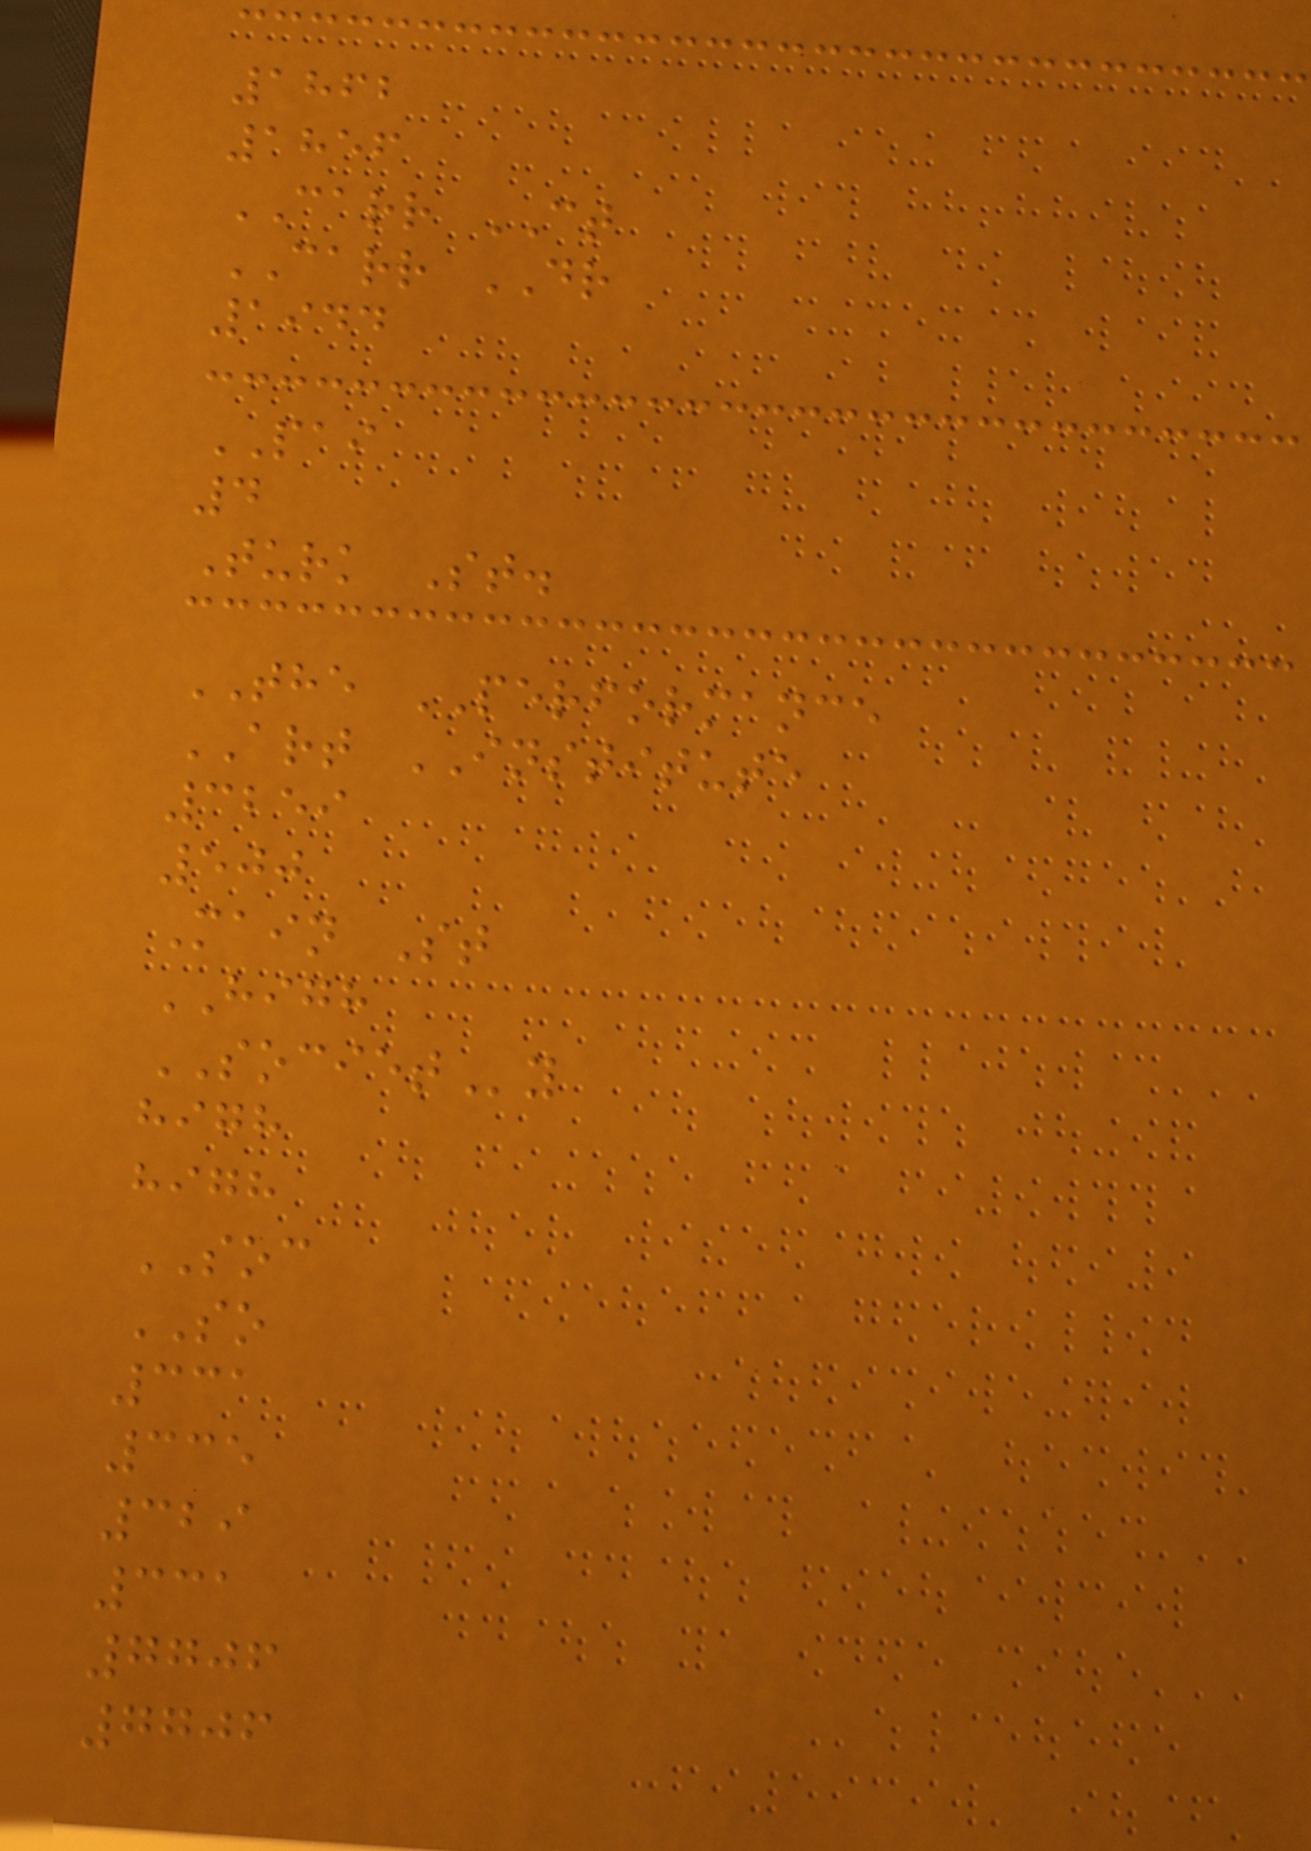1862
1856
CARR CT
CARR DR
1944
PAI
4
Turk St.
THE PERFORMANCE
ART INSTITUTE
3259
500
Main St
HIGH
SOCIETy
high
high
SOC
SO
331
335
329
331
7706
7706
